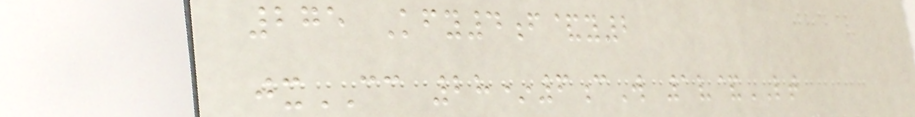275 Kfy4f&y2
jxCC 28*6cW 1v&LT
